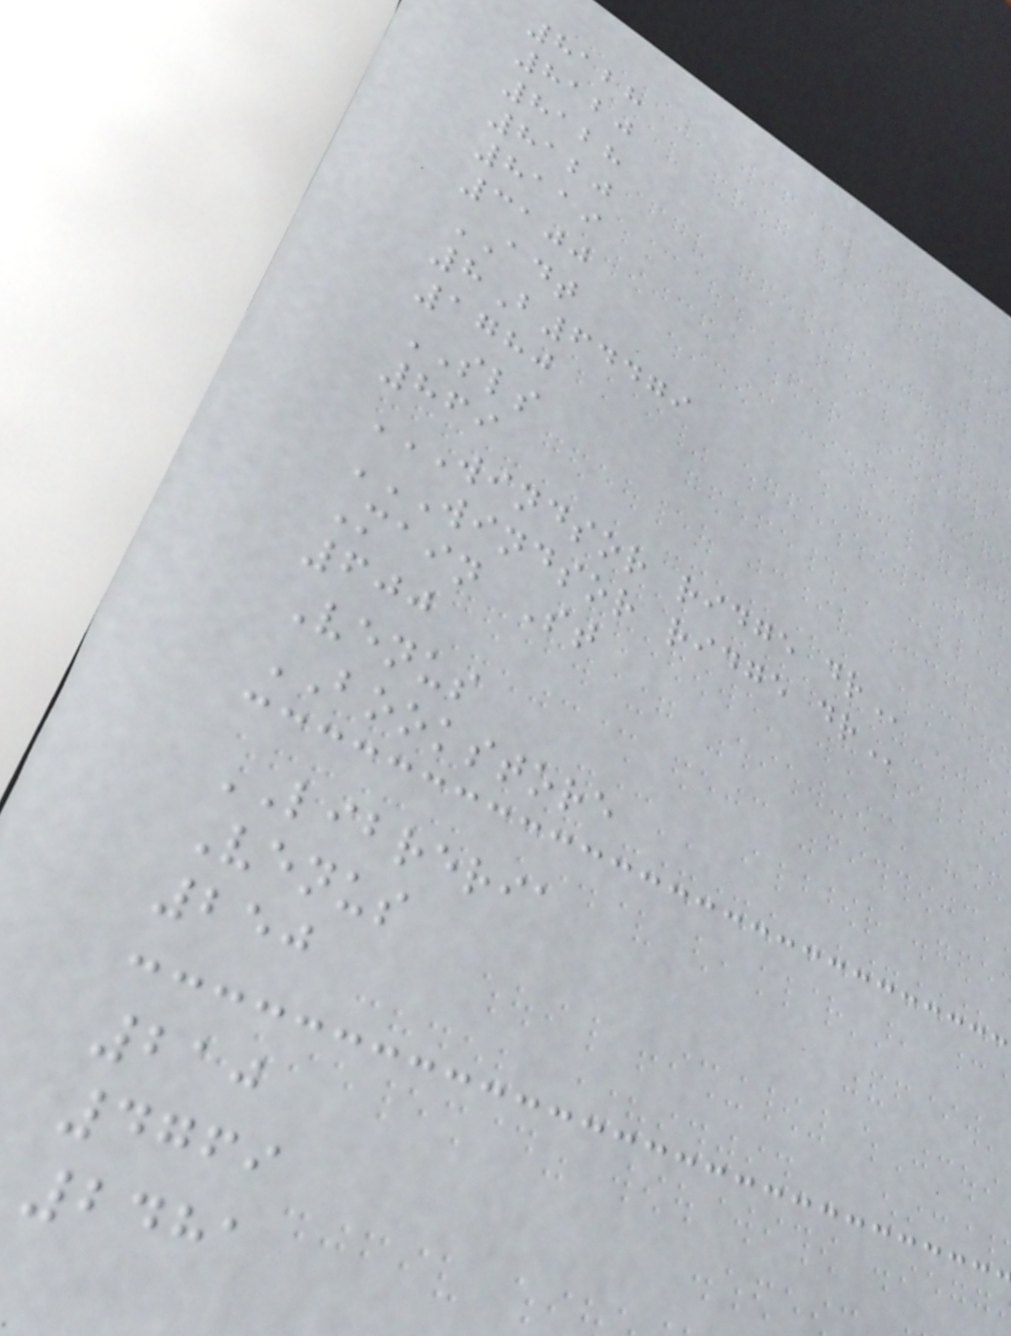8128
8120
8128
8120
8119
3100
ADT
8B64479
1780
SLS
869
WINDSOR RIDGE DR
WINDSOR RIDGE DR
Main St
600
Venus
BOOKSTORE
LIBRERIA
Venus
250
210
4769
2481
